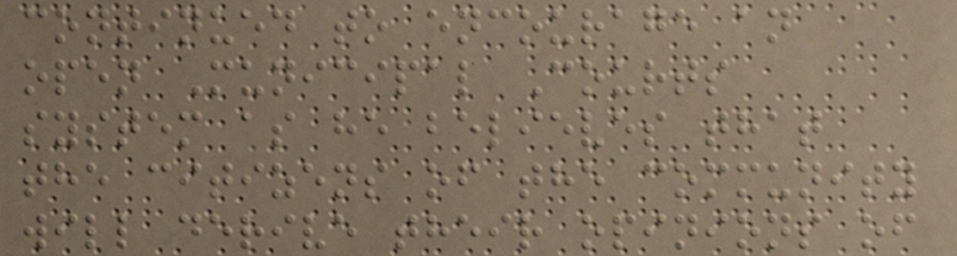continued to encourage an
open Municipal Courts
system as he believes that
the citizens of the community
will derive their opinions of
